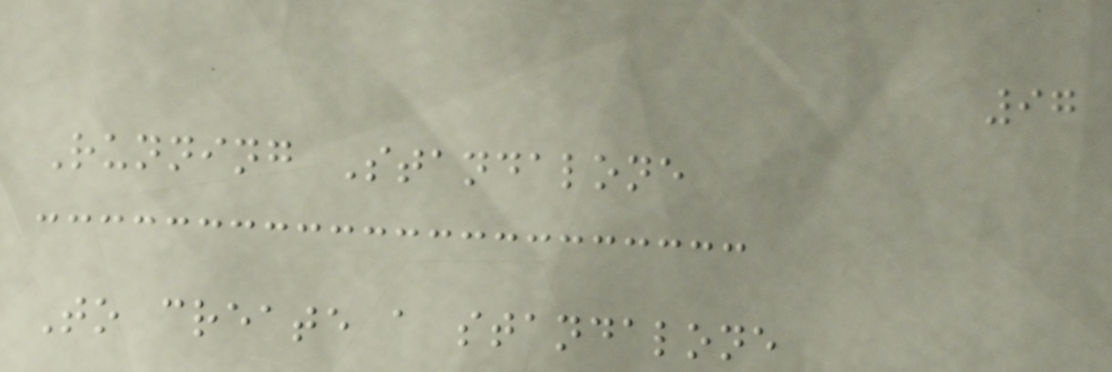97
Running Standalone
To create a standalone
